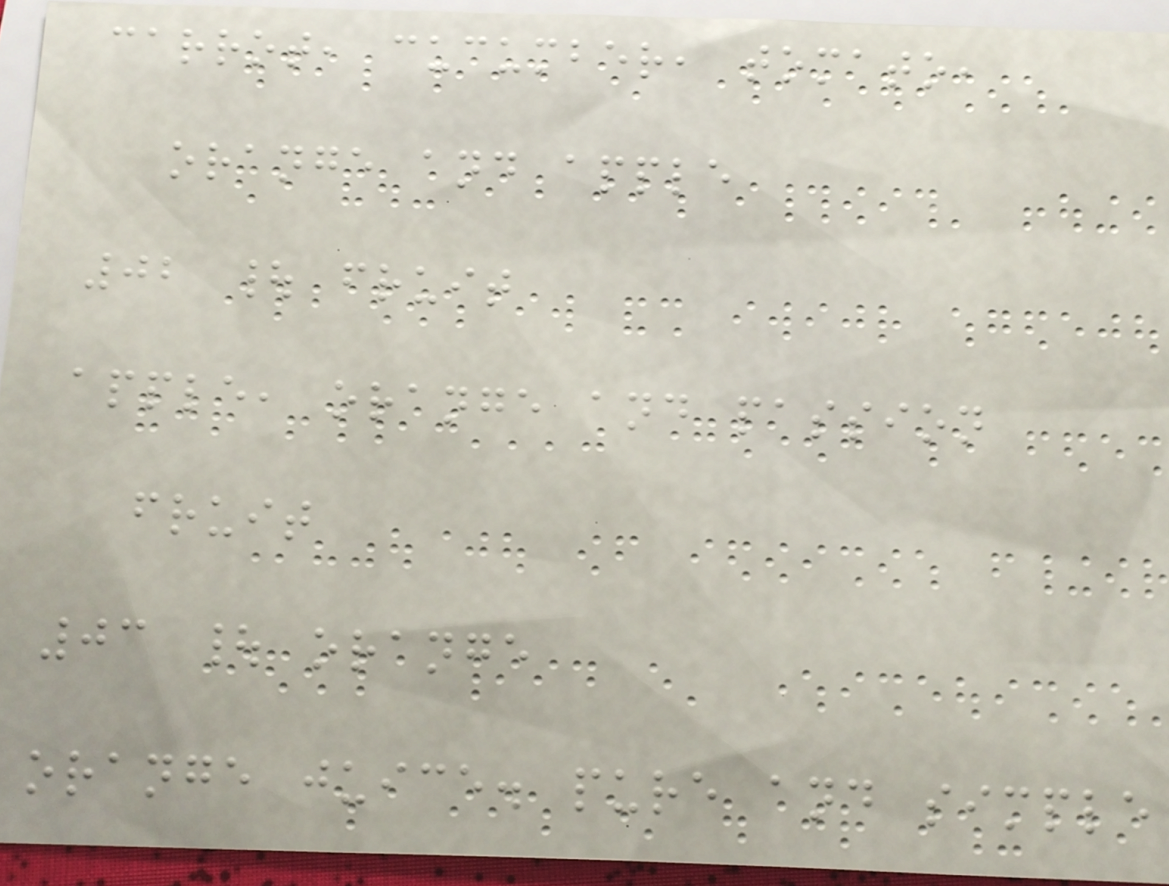carrot, cucumber, tomato,
orange and apple
02 | fruit
apple, orange and passion
fruit
03 | orange
orange juice. pure and simple
